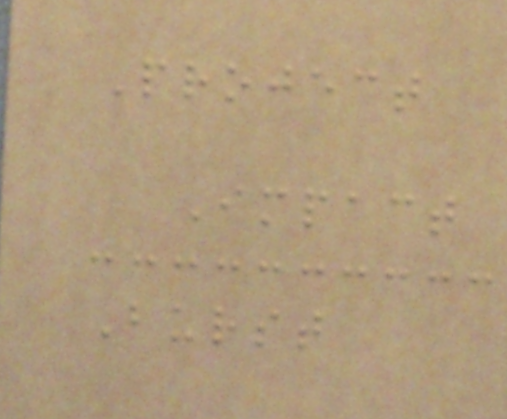Project
Impact
Burst
